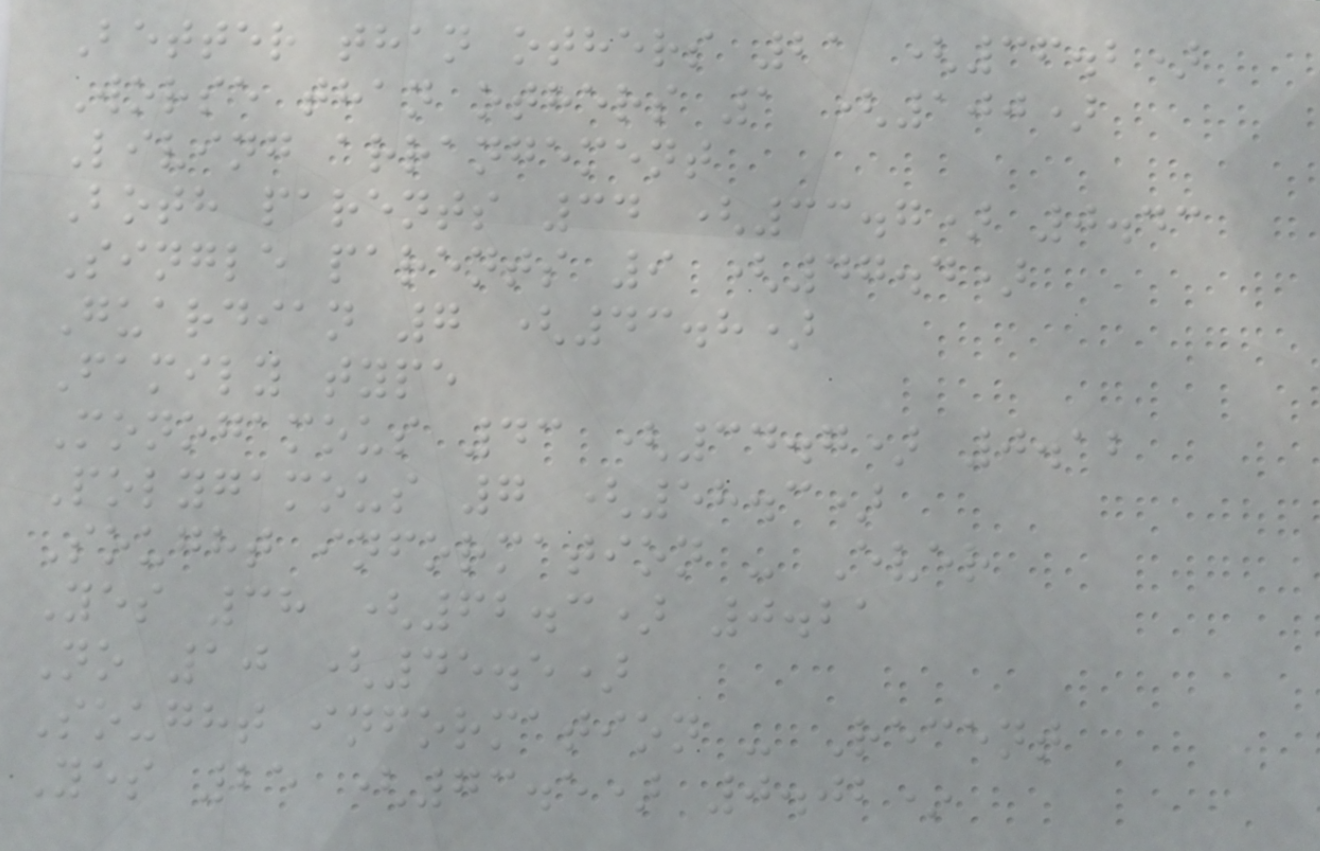Better than others 21 (36.2)
Worse than others 1 (100)
Living arrangement
Both parents 34 (33.7) 0.43
Single parents 9 (47.4)
Guardian 7 (43.8)
Family type
Monogamous 43 (34.7) 0.12
Polygamous 7 (58.3)
Sought information - Ever
Yes 38 (62.3) 0.21
No 10 (45.5)
Sought information - Recent
Yes 25 (73.5) 0.02*
